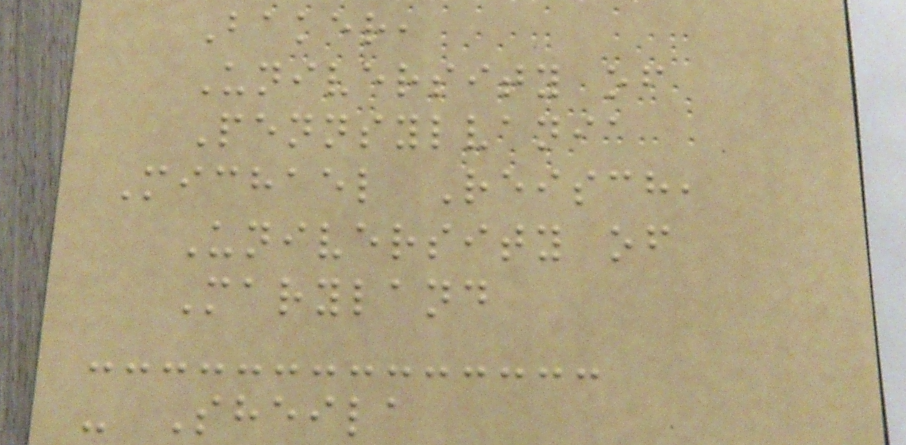Baker,
University of
Pennsylvania
Michael Reisch,
University of
Maryland
- Sheila
